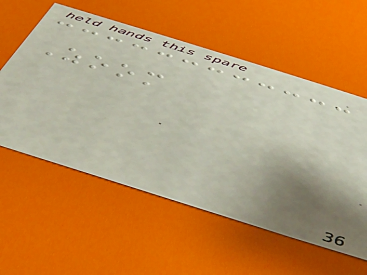Zoom
